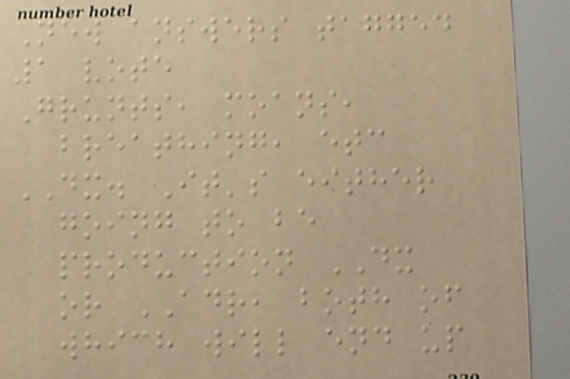New answers tagged
1 vote
Grunts, moans,
breathing, etc
DX. It's either
going to be
production DX
or ADR, both of
which will end up
